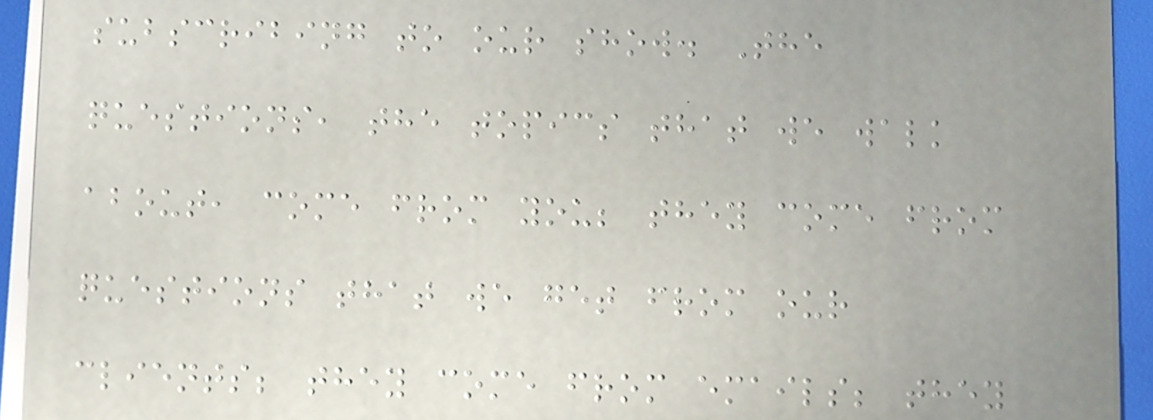subscribing to our show. The
questions, the topics that we walk
about, come from you; they come from
questions that we get from our
clients; they come from emails; they
